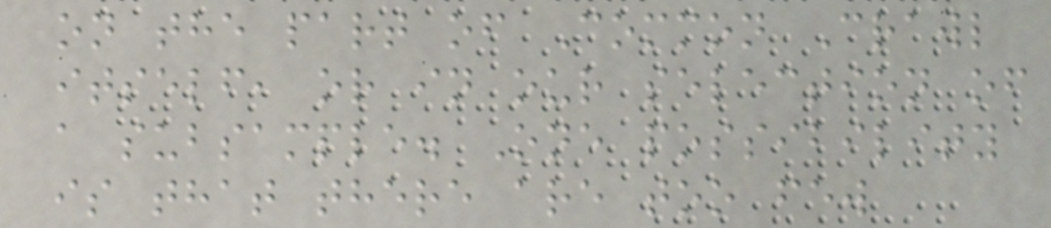on the part of Common Crawl
itself, or in our selection of
a subsample. One possibility
is that there are too few
